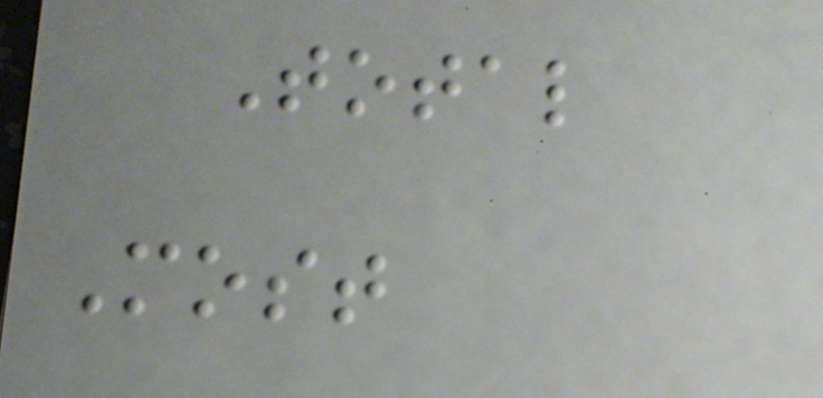Total
Most
